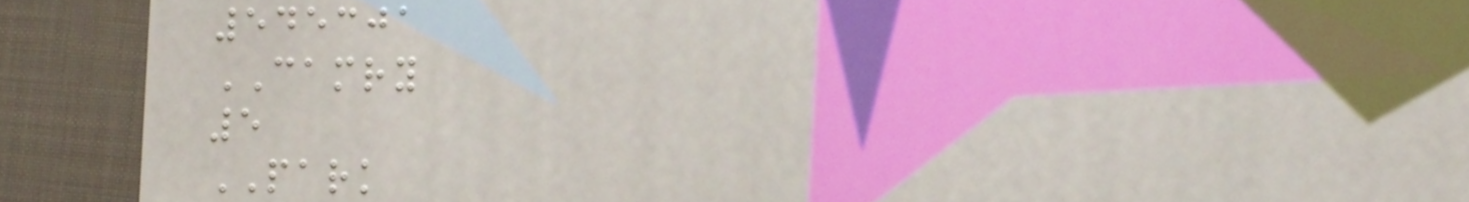545301
CAMRY
5
PARK
